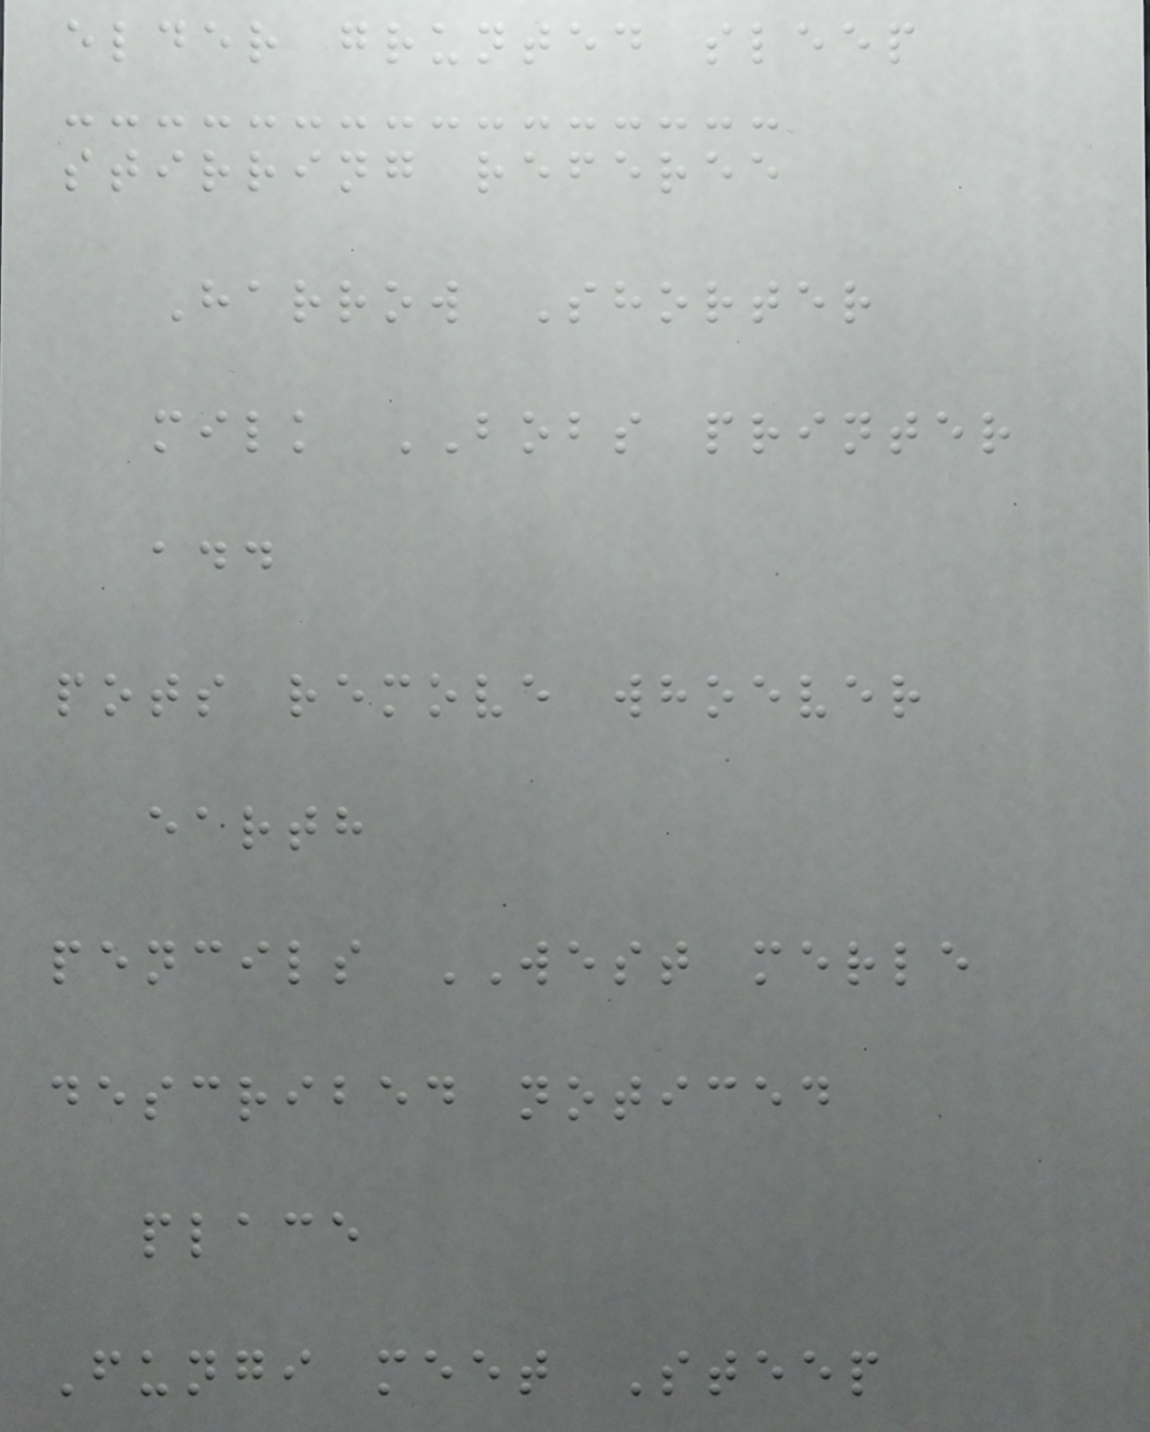elder grunted sleep
stirring referee
Harrow Shorter
milk BOBS printer
add
pots remove whoever
earth
pencils WEST merle
described noticed
place
Fungi meet Steep
